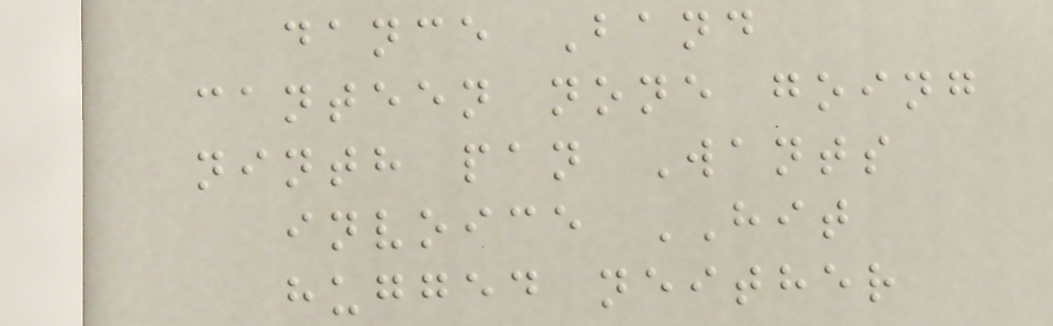dance Band
canteen none going
ninth pan Wants
invoice HIT
hugged neither
